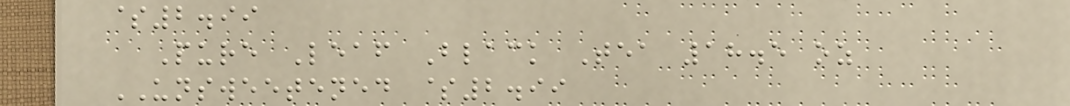$2.99
Pure Leaf Black Tea 18.5 oz
UNSWEETENED $2.99
